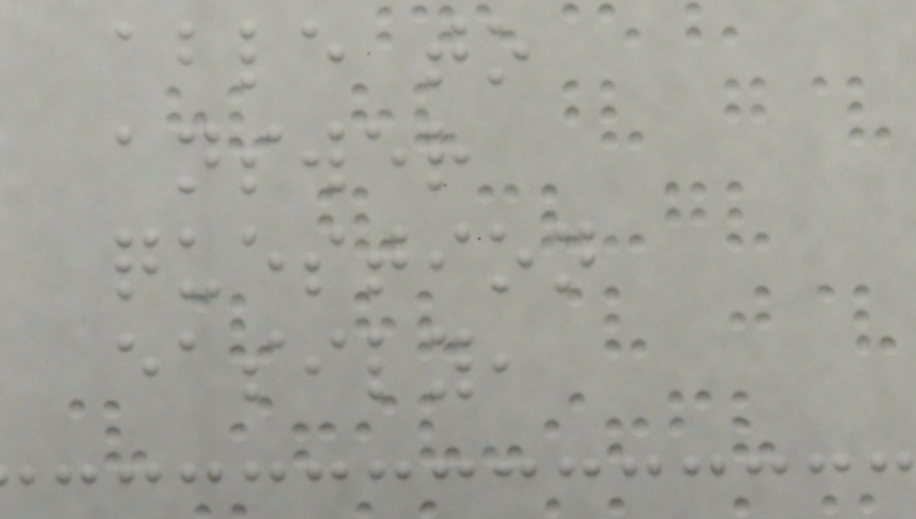able to
answer
question
easily,
